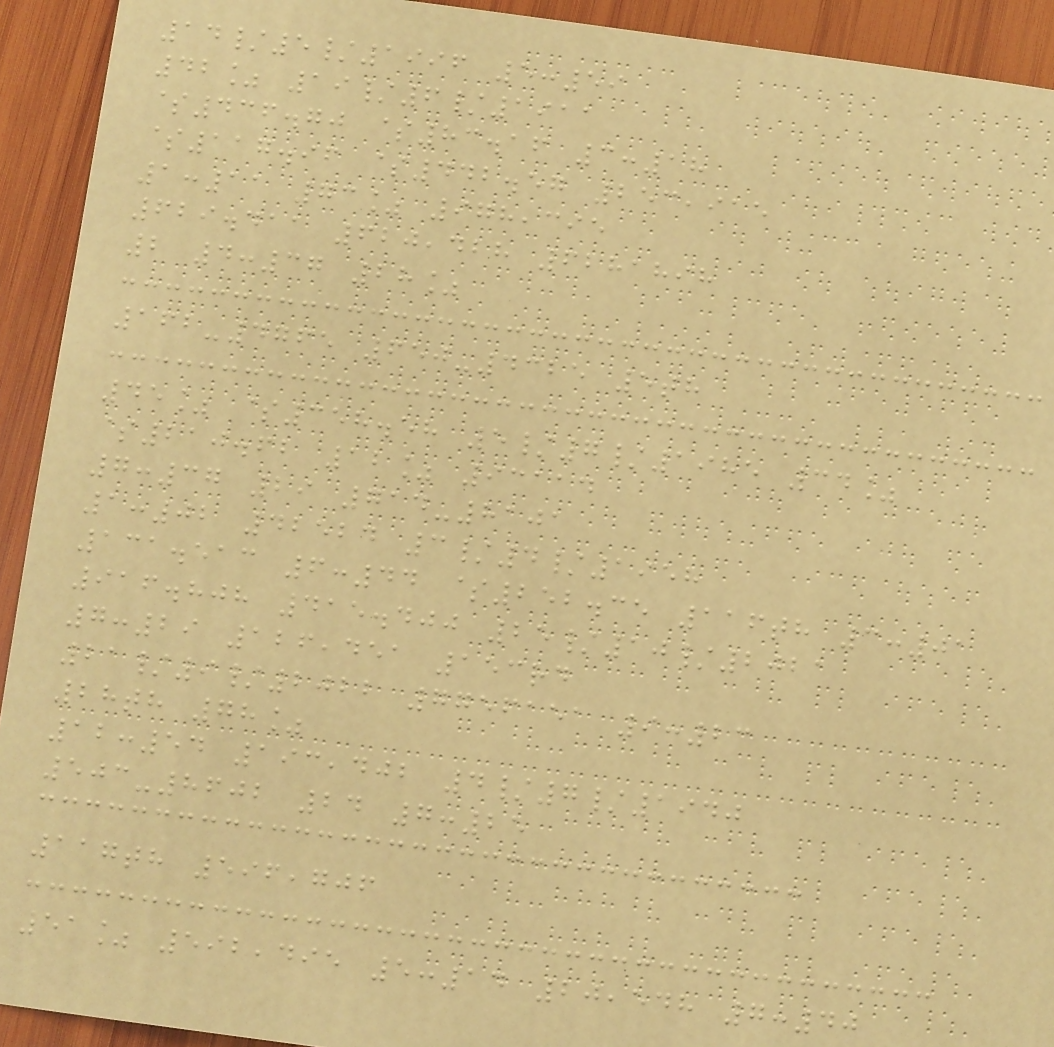14/5/1996 5:59
42% 19/6/1911
$436.70 $83.16 3:18
$117.96 $442.57 253,915
1:11 73% 978,395
629.411 620,428 6281898
2 4:37 28%
162-4765 650-4325 5th
45% $358.58 5/7/1985 34%
$210.62 12% 93114
7:37 29 714-8101
1:02 42524 3/4/1958
131.513 6:44 $252.35 116th 3:01
916.808 415.400 25/10/2021
7:29 126,451 153rd
21/9/2022 7756151 9:23
28th 78%
12:54 193,402 4/7/1940
503-8602 24 7:25
117th 596,706
51% 592,495 5:14 20,548 7:40
